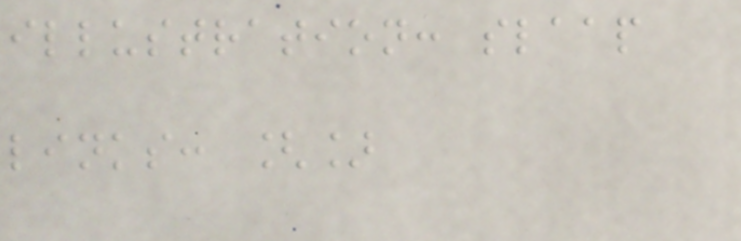illustration: slaap
links: []
